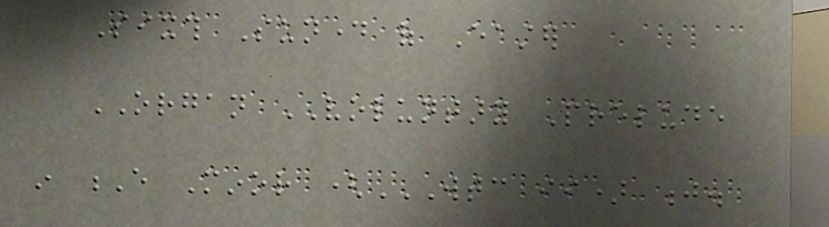Sixth Sunday of Easter
ORGAN VOLUNTARY Prelude
in E Minor (WTC II) J.
